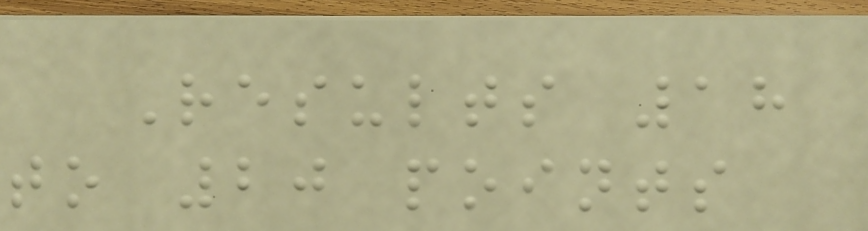Results 18
to 20 points
